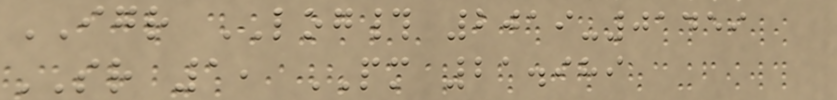IGR LOG# 2019-01459
SR 1, PM 21.989
